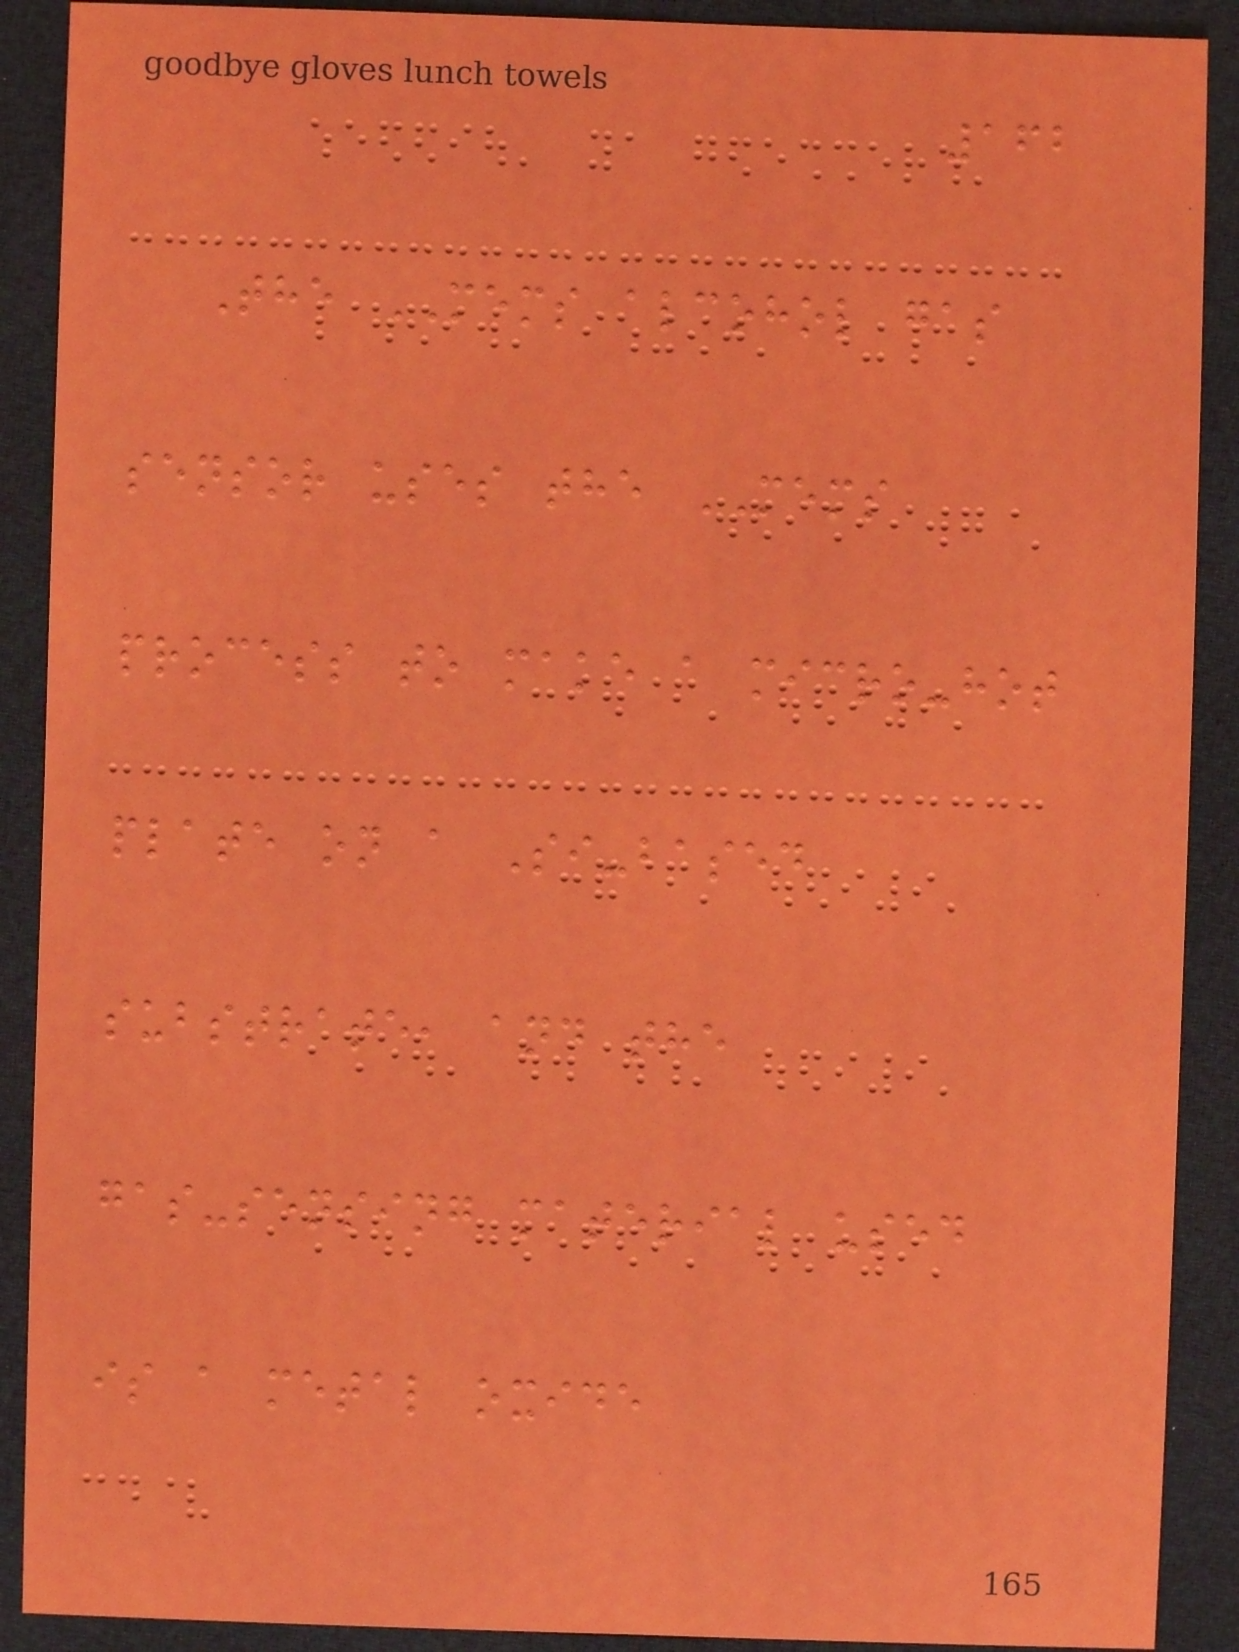162
The MEMS alcohol gas
sensor uses the MEMS
process to make a micro-hot
plate on a Si-based
substrate, and the
gas-sensing material used
is a metal oxide
